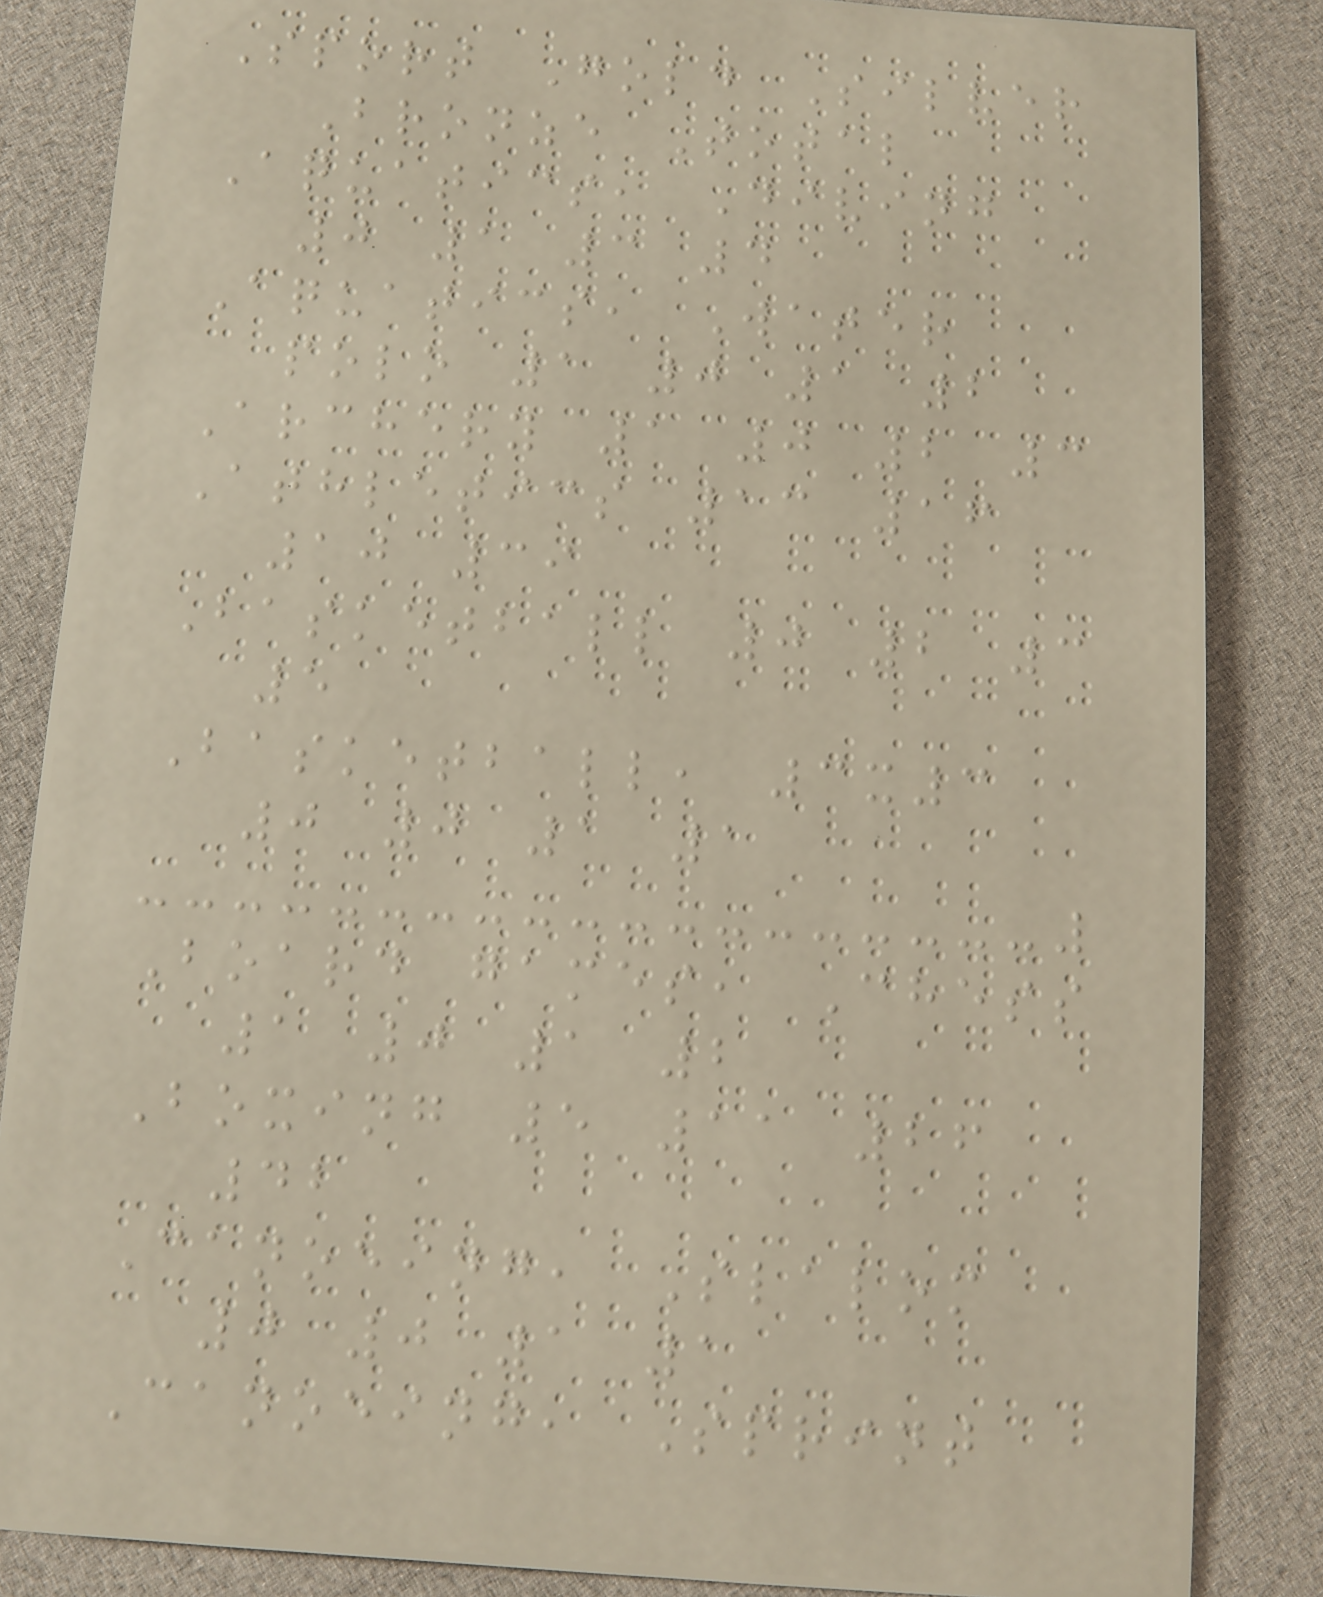Sport Gold Silver
Bronze Total
Aquatics, Diving
0 1 3 4
Aquatics, Water
polo 1 0 1 2
Archery 1 0 2 3
Athletics 13 16
10 39
Basketball 0 2 3
5
Basketball, 3x3
0 0 1 1
Board games, Chess
1 0 1 2
Boxing 5 11 26
42
Canoeing, Slalom
0 0 1 1
Canoeing, Sprint
